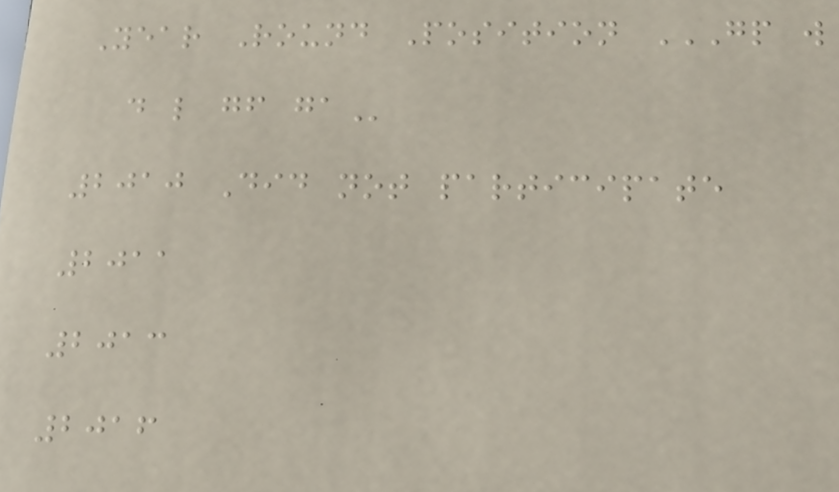Year Round Position GP W
D L GF GA
2010 Did not participate
2011
2013
2016
